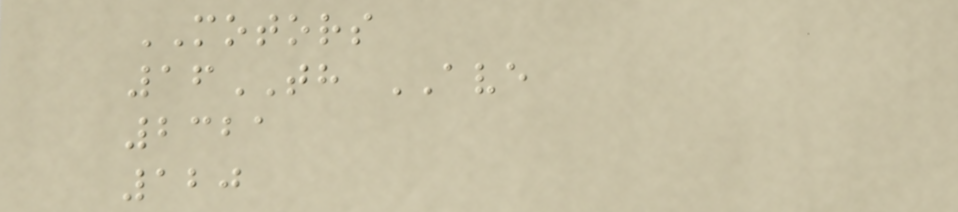MOTORS
16TH AVE
2321
120
